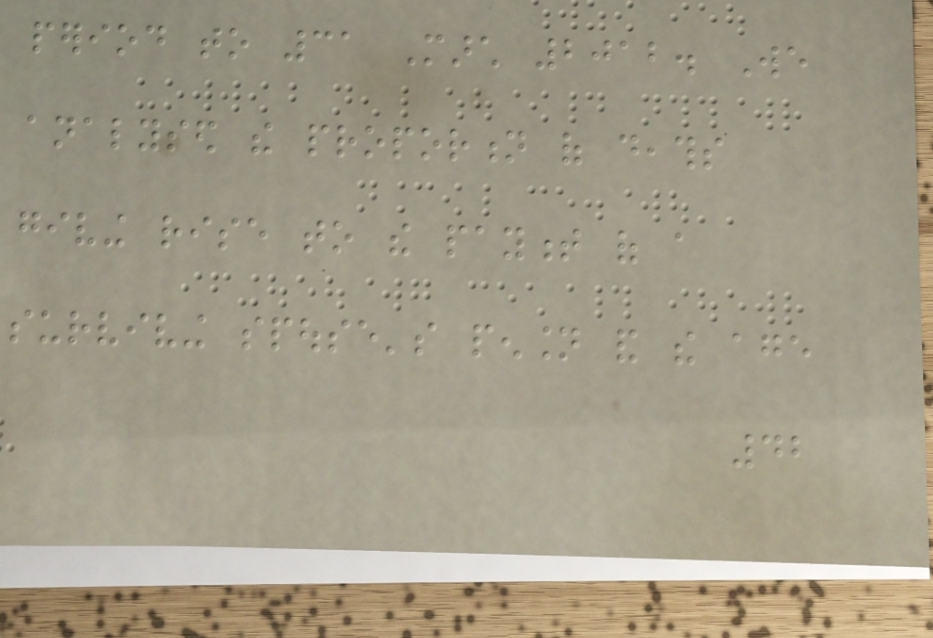period to 31 March 2012. We
analysed the proportion of deaths
giving rise to the payment of a
surviving spouse's pension and the age
42
